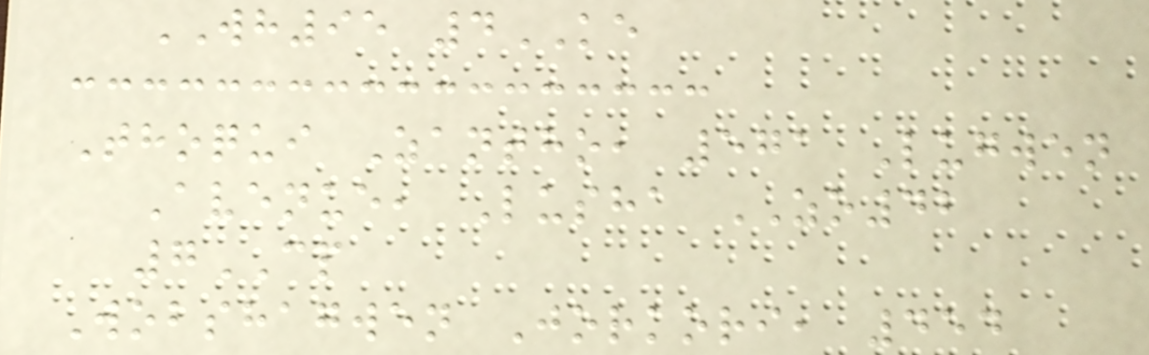WH95 4KE
Thoqui Zantho, 571 Lugwen
Avenue, Lusha ZO42
7CP
Wobshagwen Jorkori, 454
